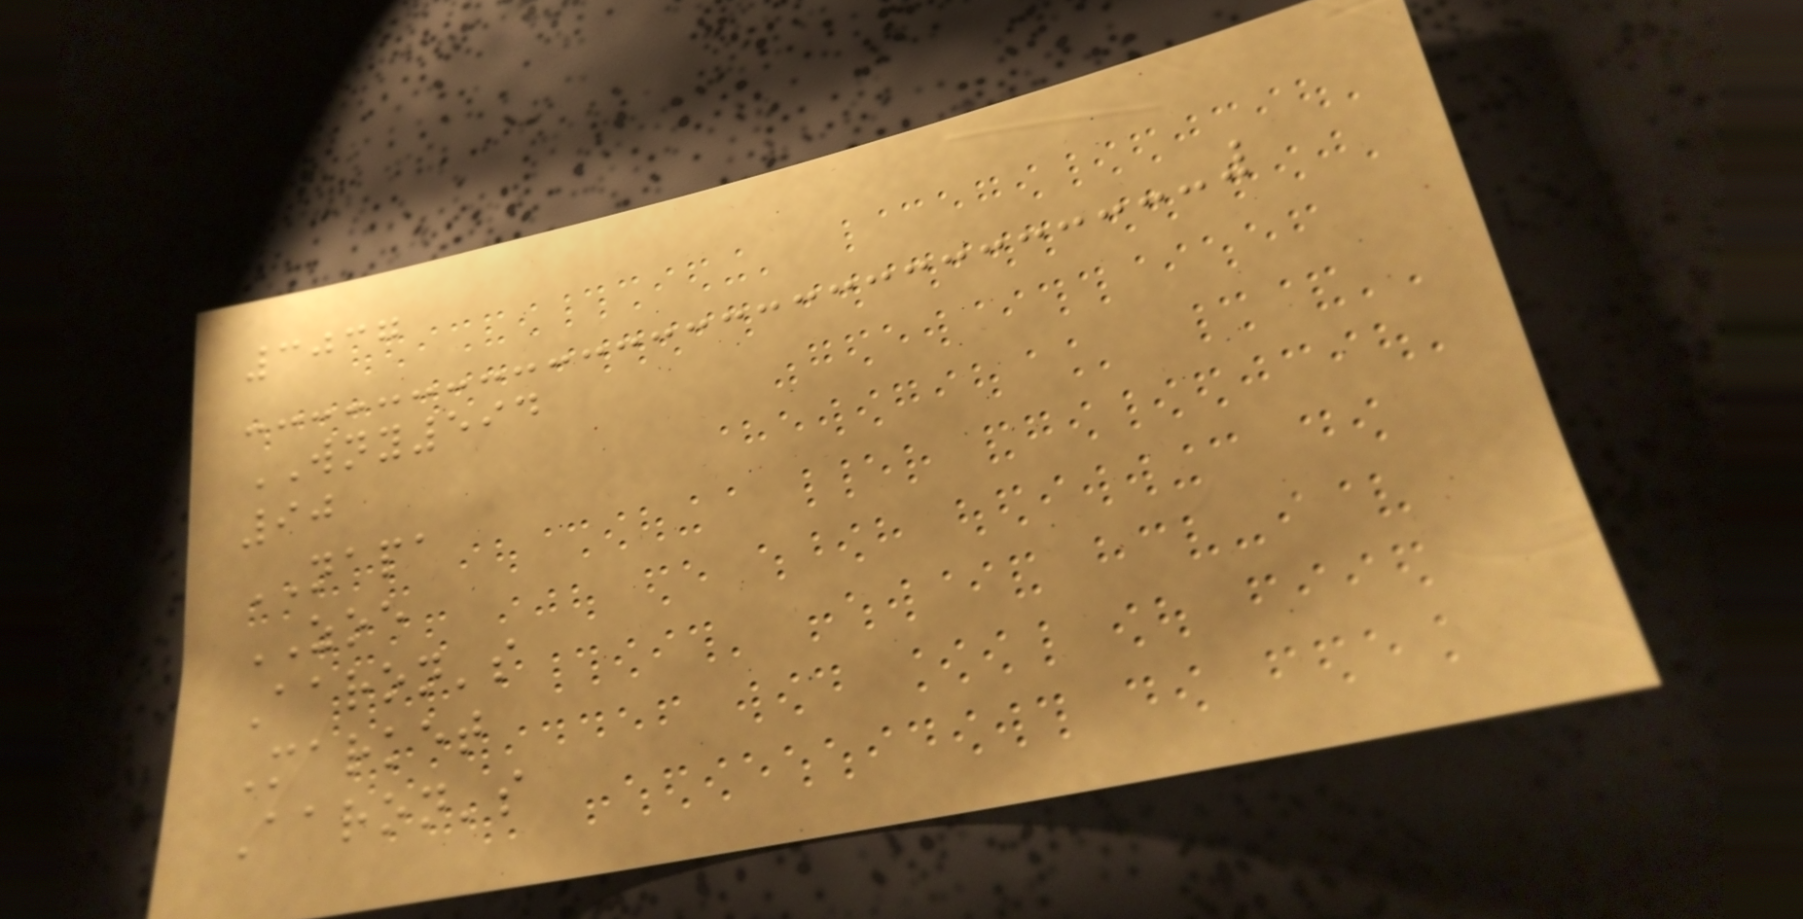3037
WNY594
90
NAPA
ZOE
Aaron's
Market
Aaron's
